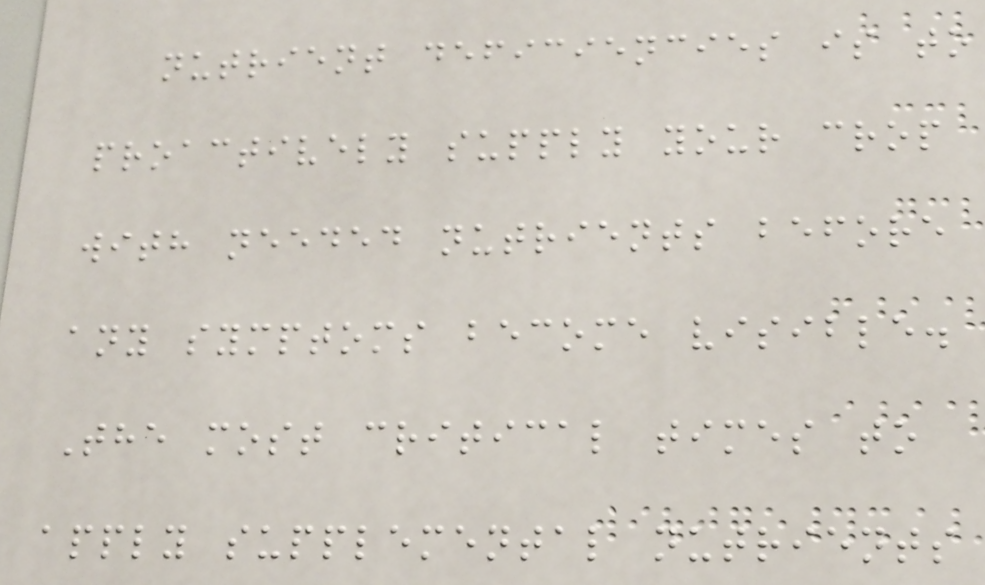nutrient deficiencies is to
proactively supply your crop
with needed nutrients before
any symptoms become visible.
The most critical times to
apply supplemental nutrients
